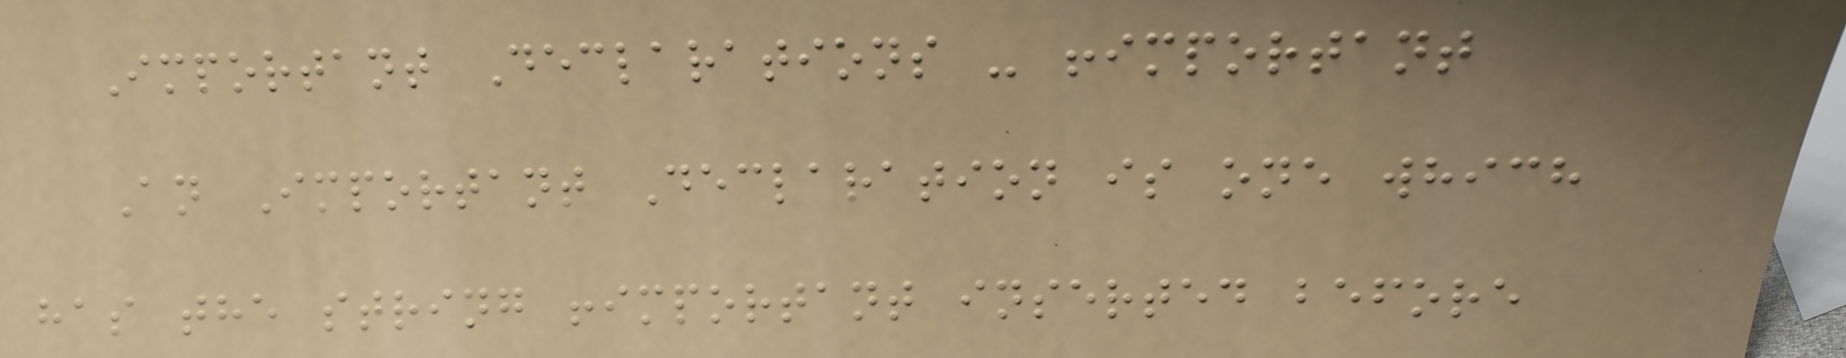Important Declarations - !important
An Important Declaration is one which
has the string !important inserted before
